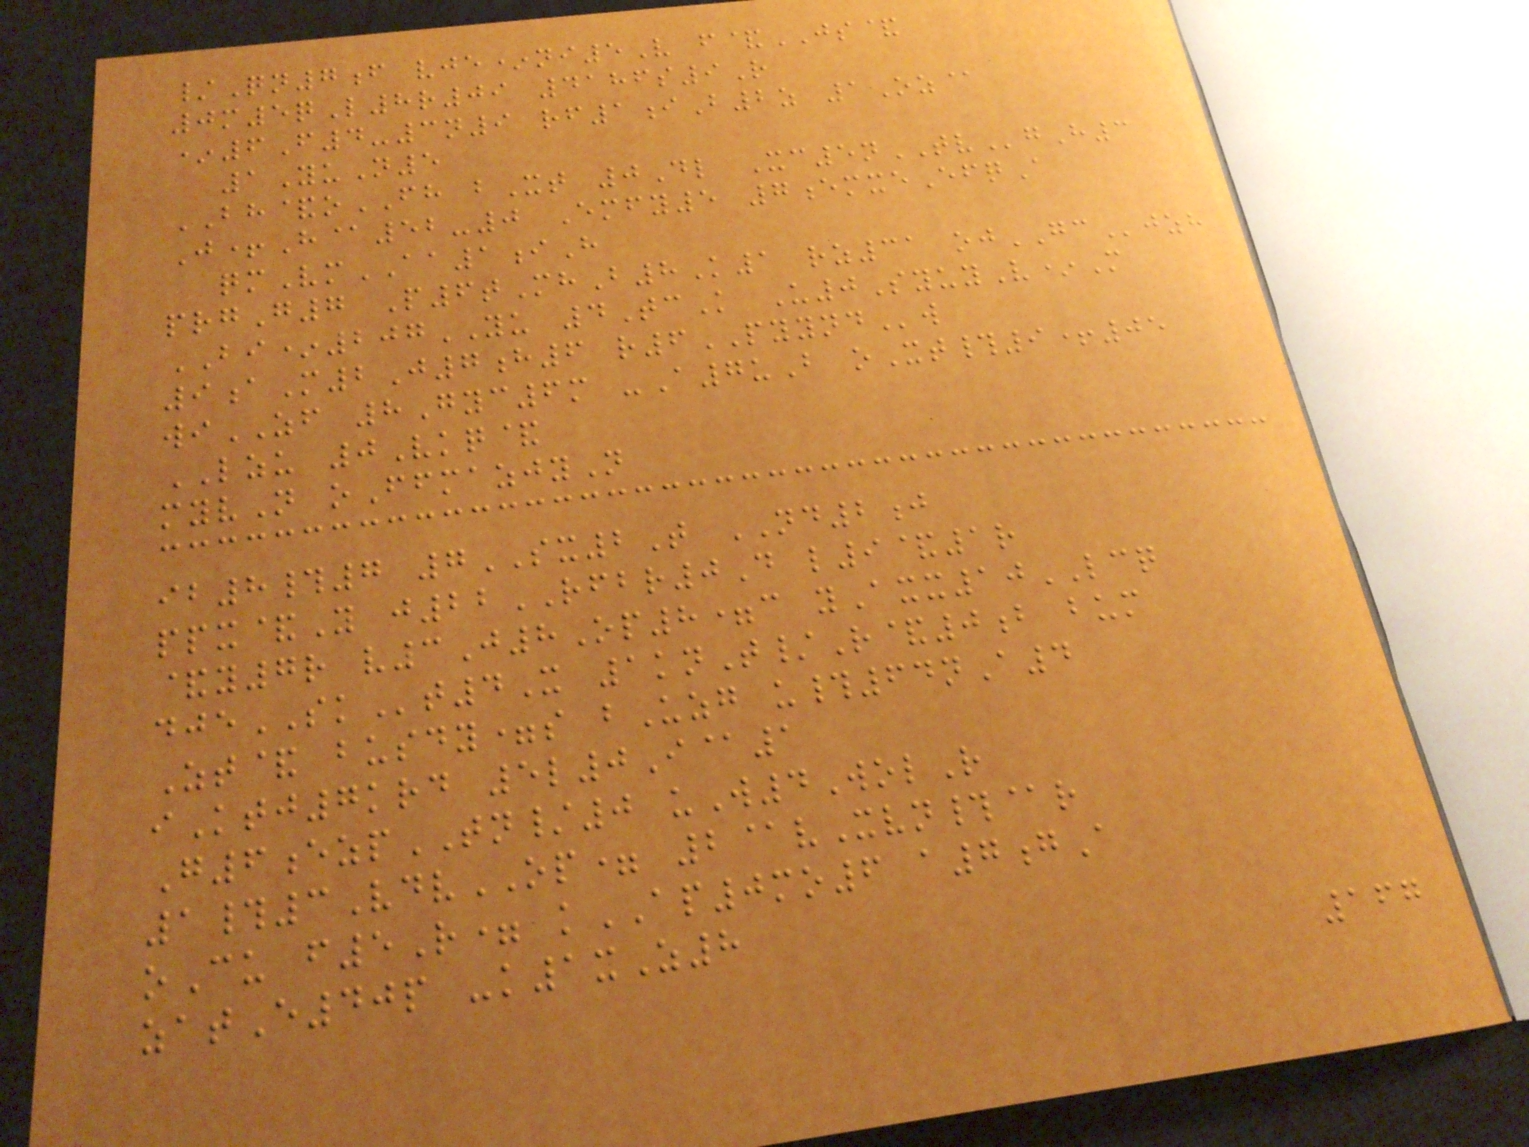/Qn7f vje*ni5V f&JS&
0m5qL8r09 4186s9R
*6F4-3n9 rf1iB2z 1Oz@
1YuN5
BH&oFH bXt 0Dl Xc5nTVgH3
J+H@52-0 Emfy5 7emxeEfqA
qmVmAA1iH
prgG7 P6tMhB8K1 rz31 ojGCjzh
BI*207YU 4TcK U0SyuyV*M
9aM2J7h6 r6PYYNDw
wiZF 8Gyc6m -A7uB oXt#9+05
LZU 0Vkq&
myvN oFfmazjyN
ib8#7 7SX2T ND2j
ppx&Y j22RFBR0D l9&1r
&y7r v3J8Op8=c yAxx10LCQ
djeSKt4X 1knT/R&0b bum
Zt& busdy=s bUzg u#64nA4
iKtj7krd 5l0I@1
G6ezpTN/0 uW4WolR
1#3VdvOP= 2@vXvn#@r
oCu f5R= kAP0mo6 a7gA
zatE40p -k1xZ8
167
